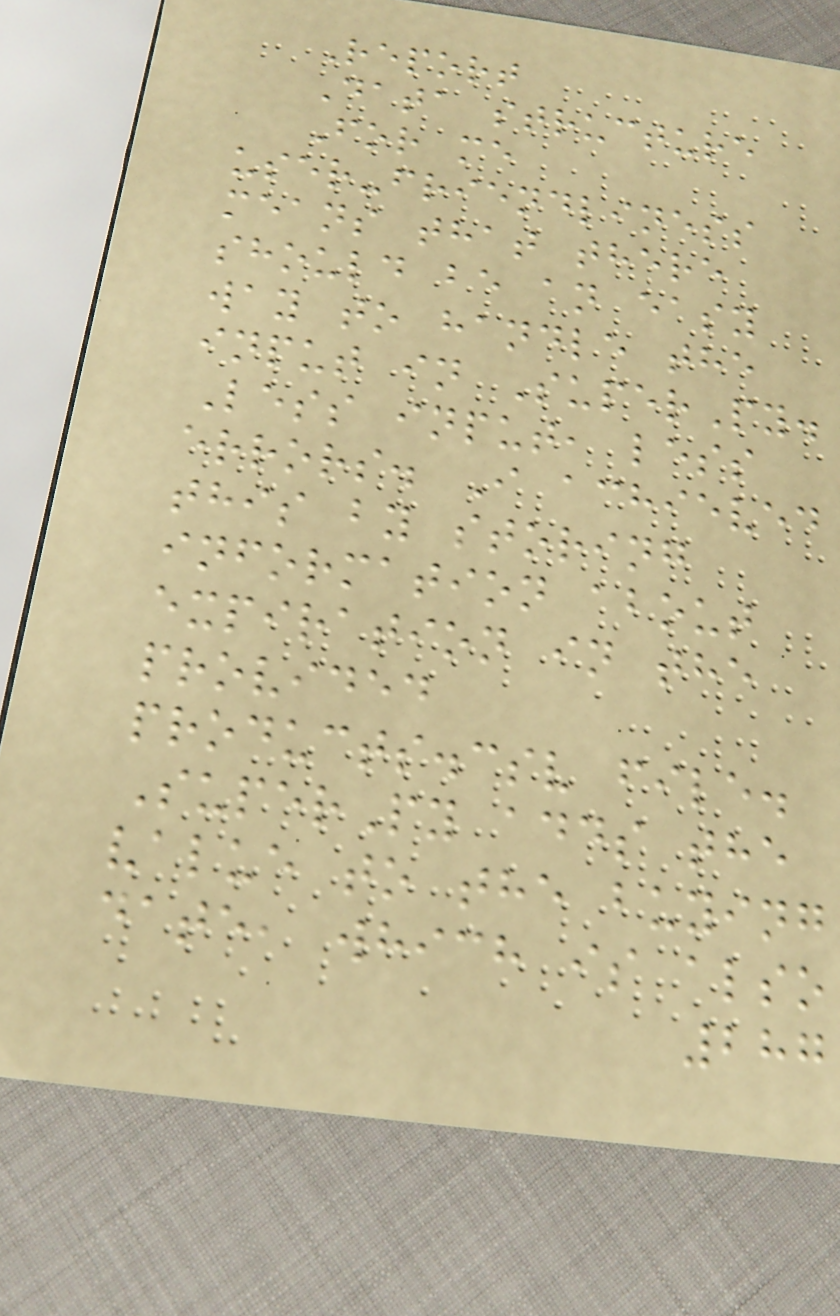Report
Data structure
For me
user-friendliness
means that there
should be an easy
way to handle the
input in SuperPy.
Less input, less
errors. I achieved
this by storing
information about
expiration in the
provided
products.csv file.
SuperPy adds the
value to the buying
date, which is also
287
